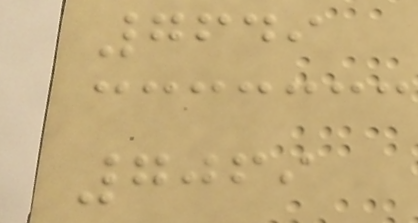7649
7069
